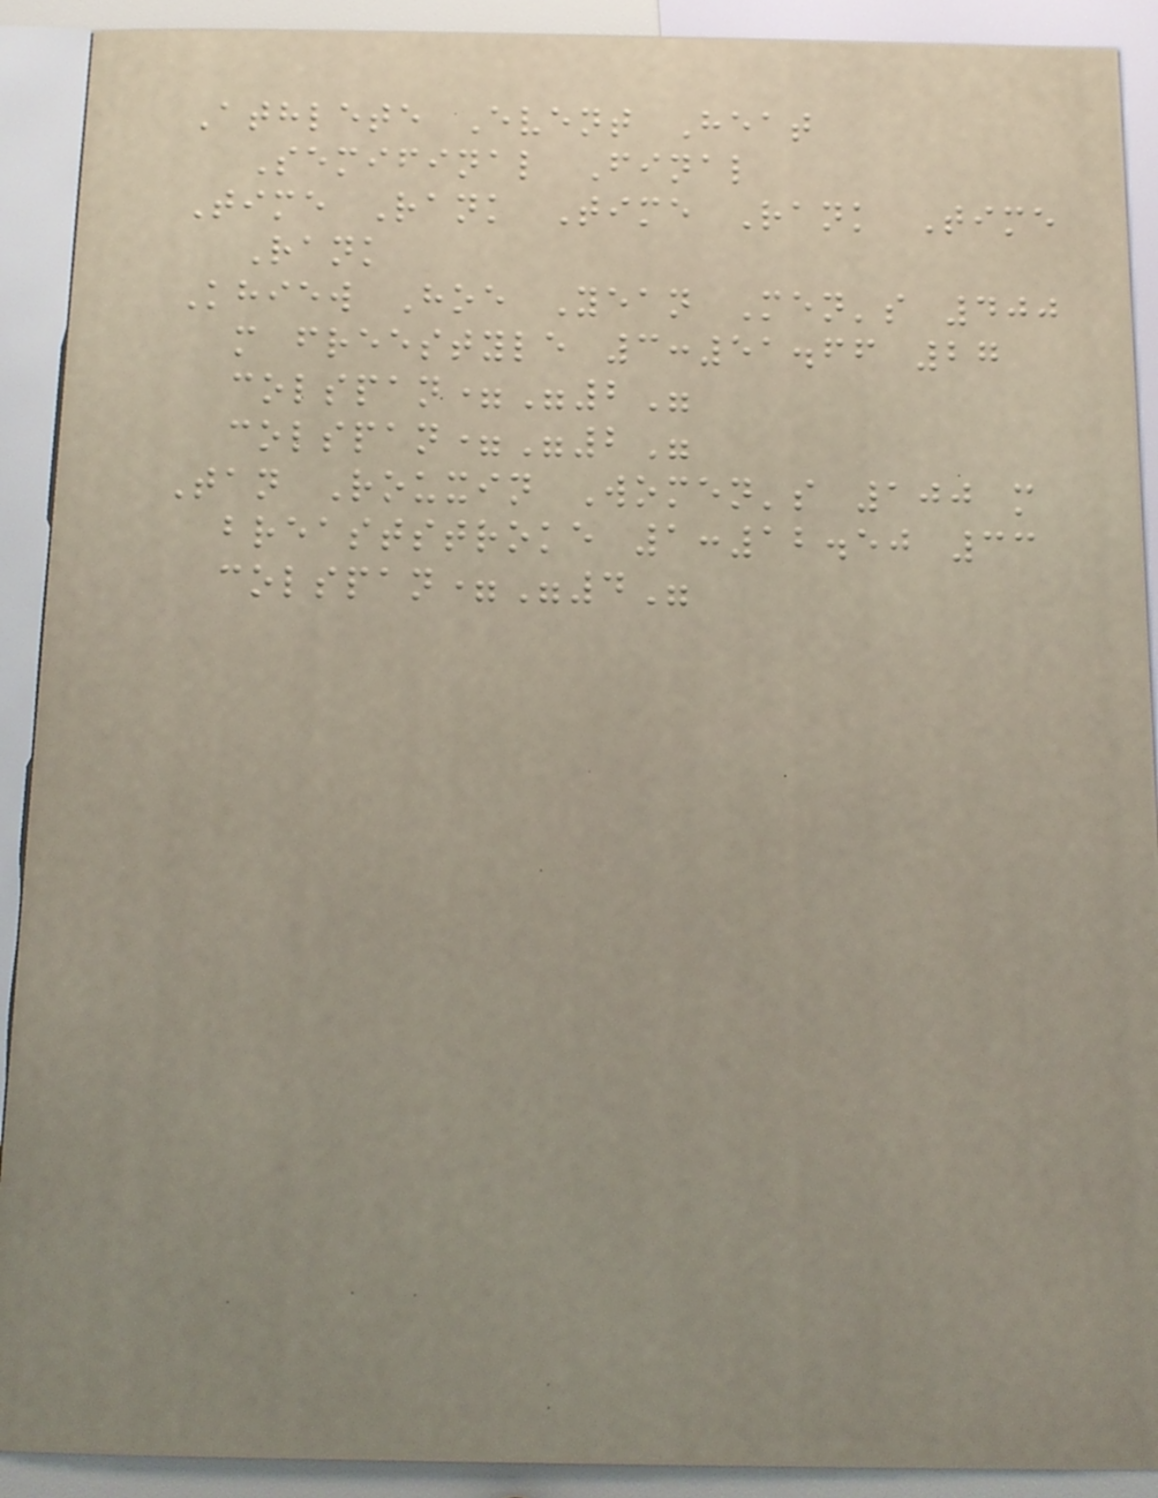Athlete Event Heat
Semifinal Final
Time Rank Time Rank Time
Rank
Khiew Hoe Yean Men's 400
m freestyle 3:51.66 27
colspan="2"
colspan="2"
Tan Rouxin Women's 100 m
breaststroke 1:12.50 33
colspan="4"
